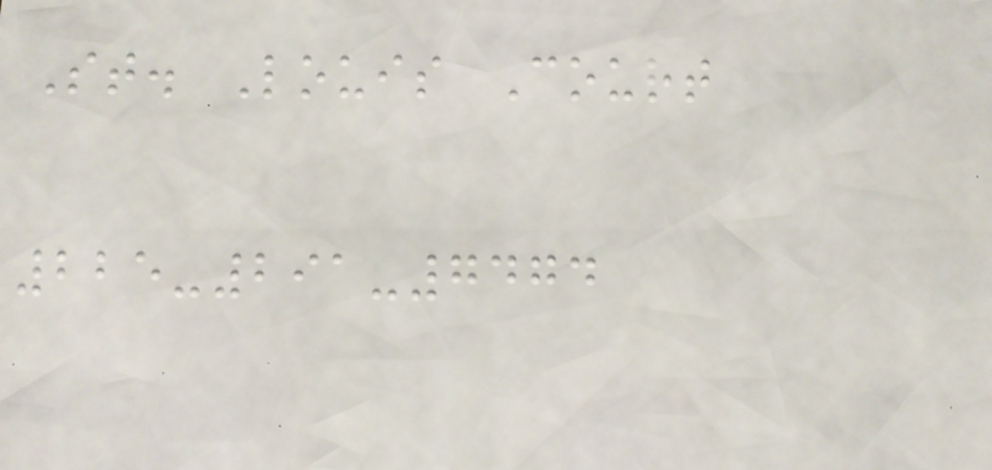St. Louis Court
225-291-7474
